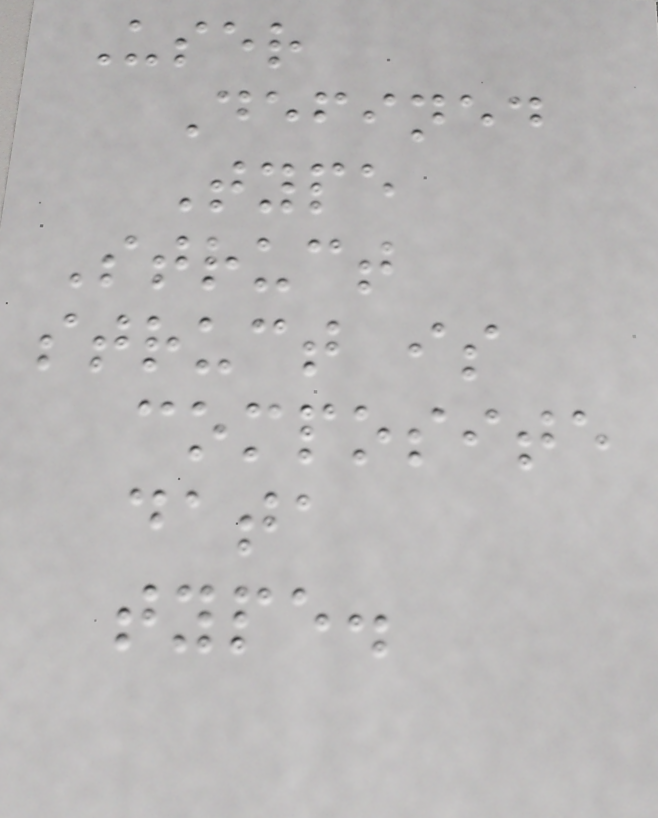User
Defined
Type
Struct
struct is
composite
data
type.
